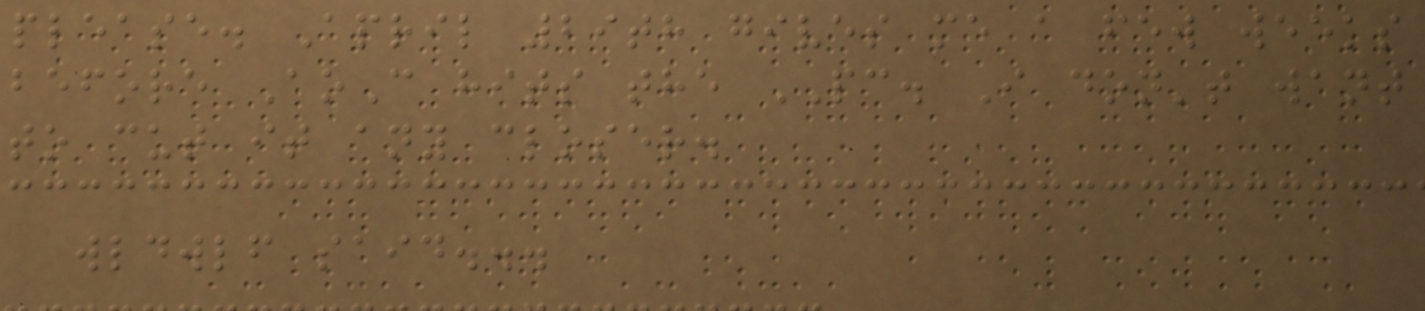please. April 29th gives me a few weeks
before AoC hits the PC. I don't want
to cut it any closer.
wldwlf said...
